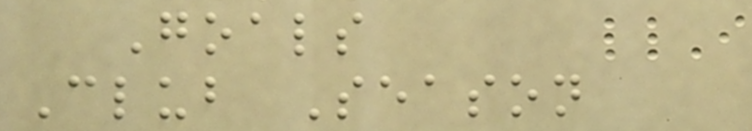Goals
Club Season
